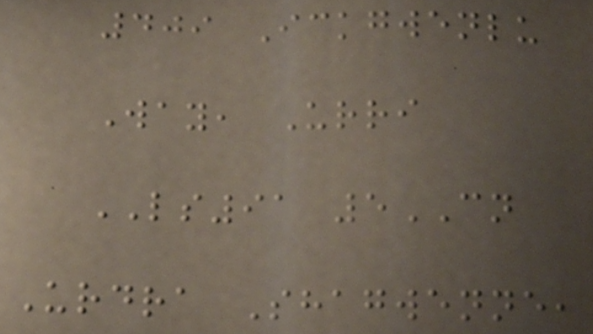409 Ickgwenlu
Way, Urri
LS91 5CN
Urdra Shagwenne,
